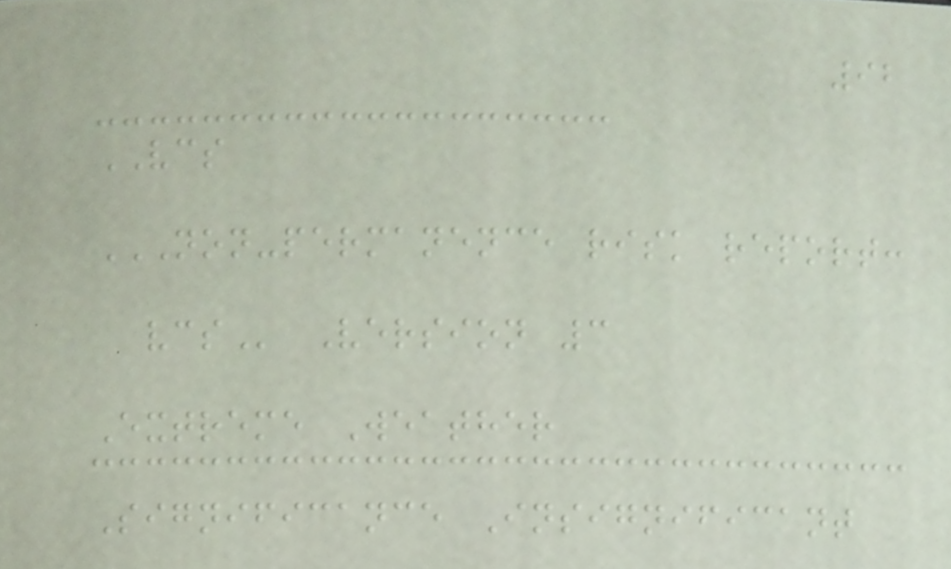92
VCS
NON-PERMANENCE RISK REPORT:
VCS Version 3
Extreme Weather
Significance Insignificant
